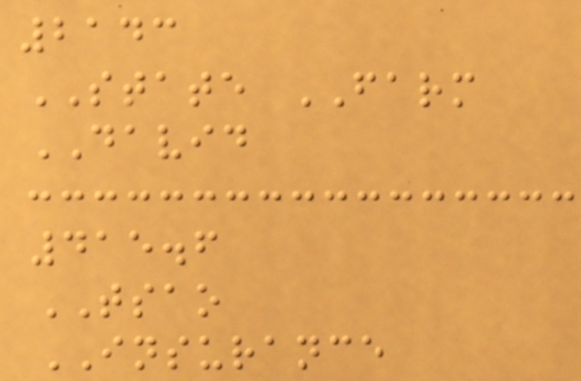2143
STATE FARM
DAVID
415.6
TSAO
INSURANCE
